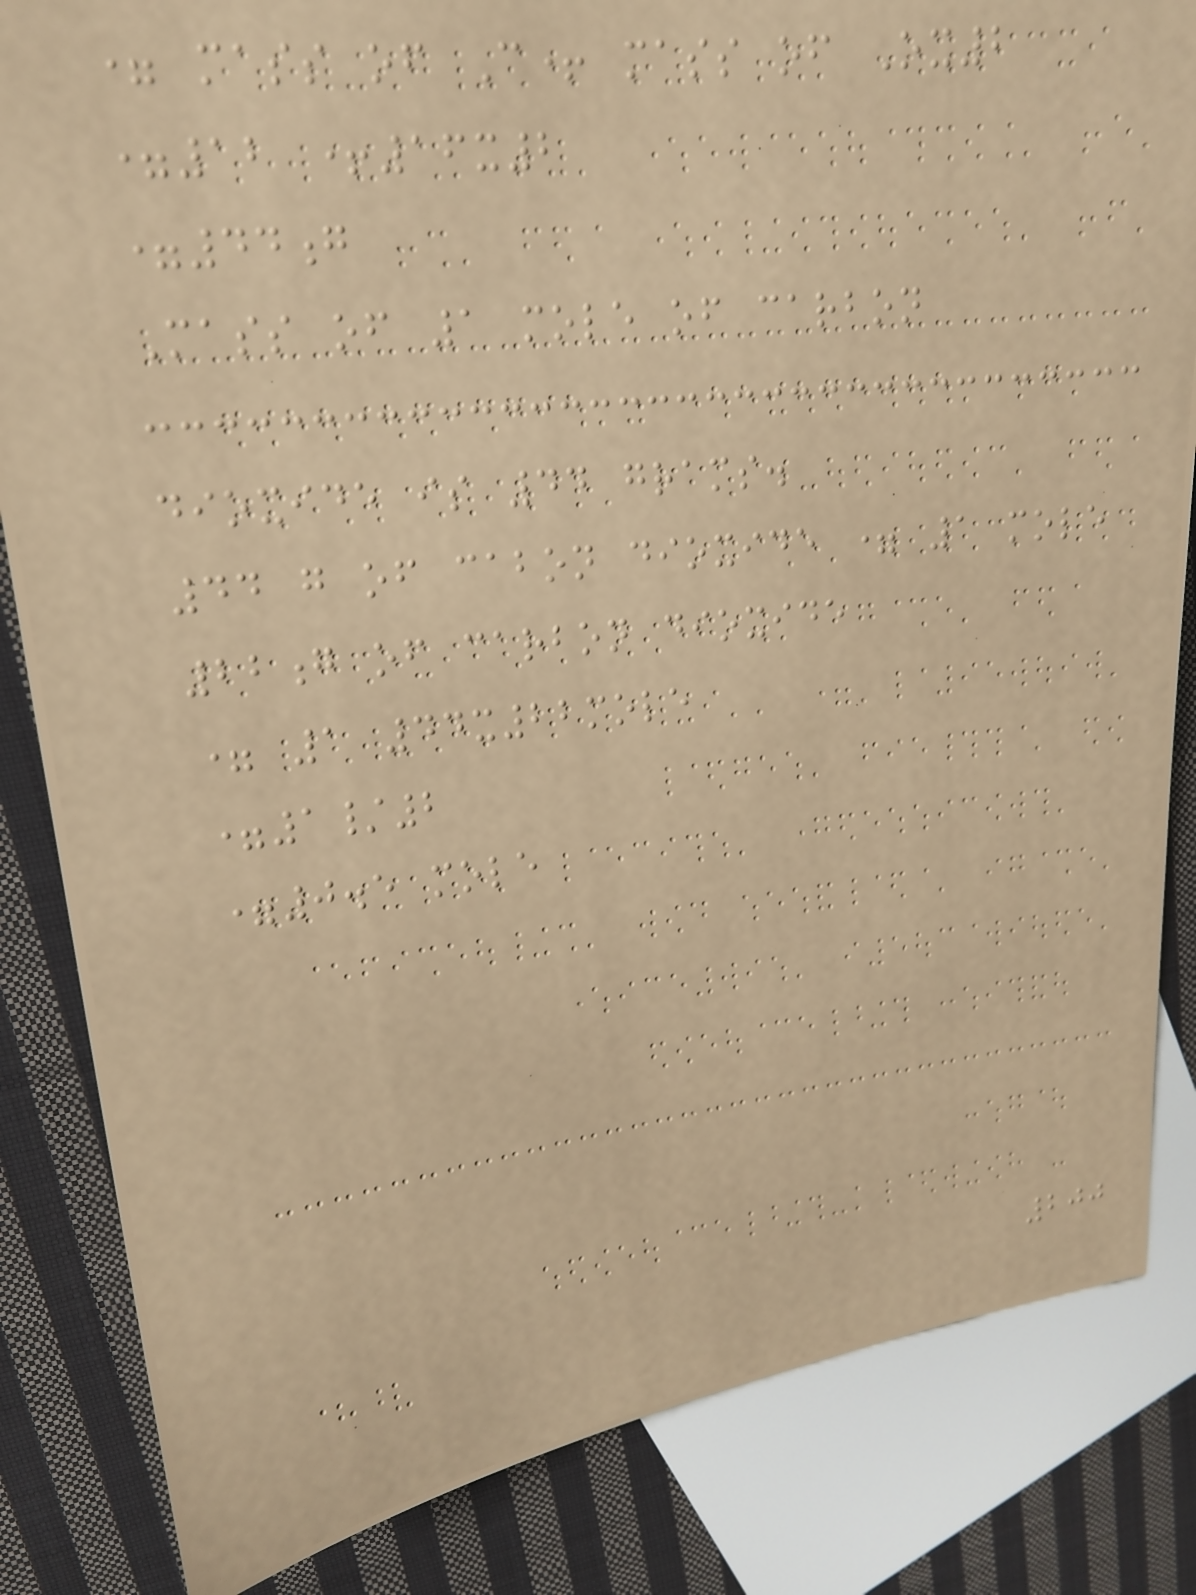= mass of C+ mass of Ox2
=12 +16x2
=44g
Mass of 1 mole of carbon
dioxide is 44 grams.
44 g of cabon dioxide = 1 mole
22g of carbon dioxide
= 1 44x22mole
=1/2
=0.5 mole
200
